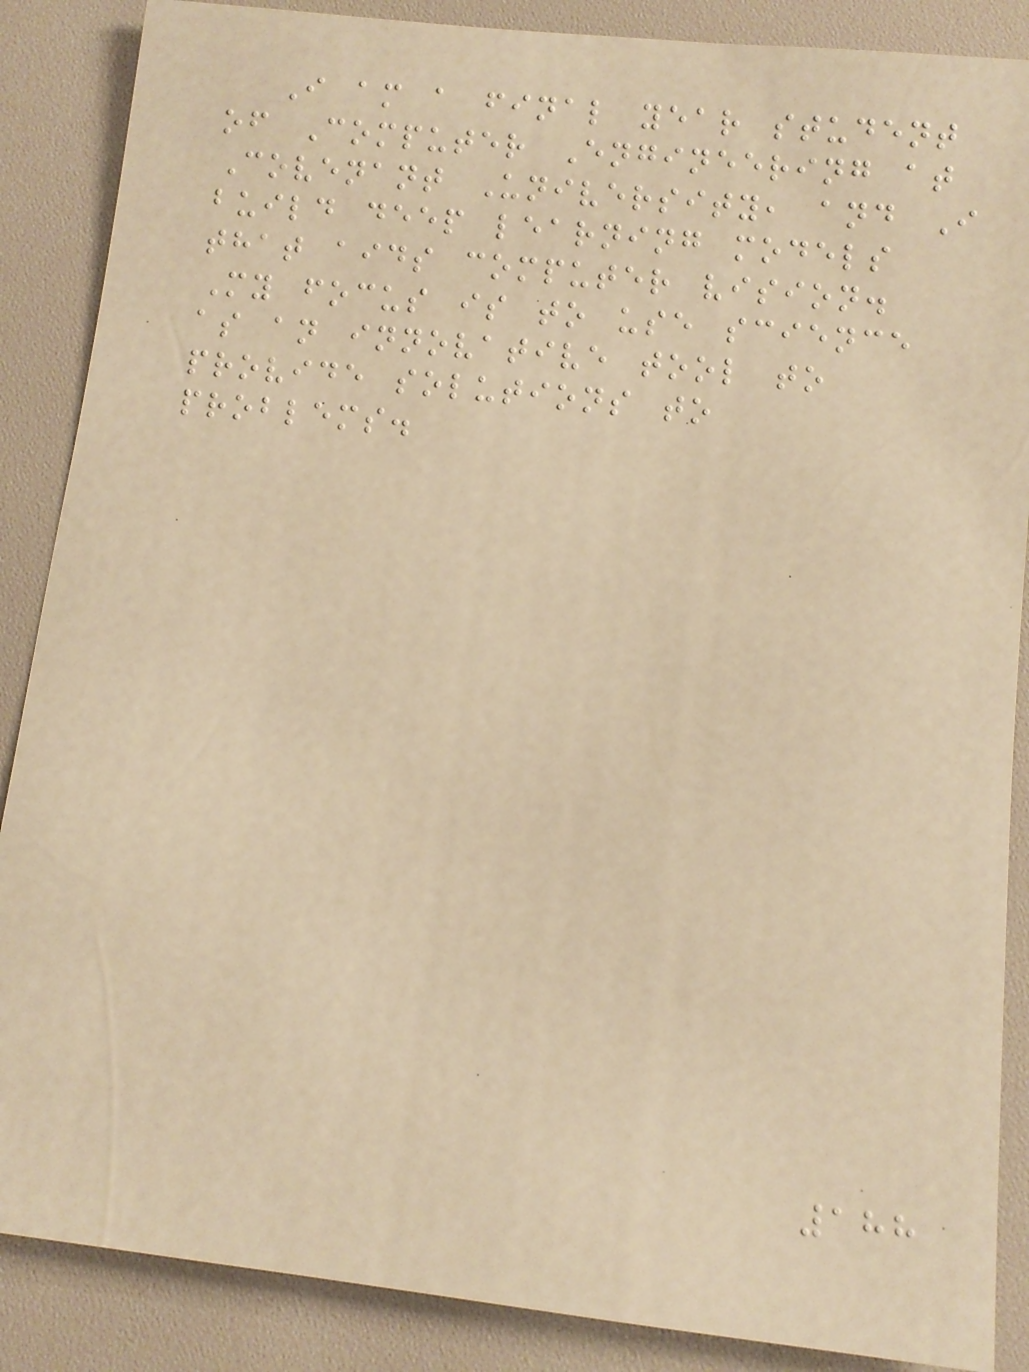I am a final year student
of Computer Engineering at
Covenant University, and I
build deep learning models
that aids computer vision.
My focus is to use science
as an innovative tool to
provide solutions to
problems.
188
